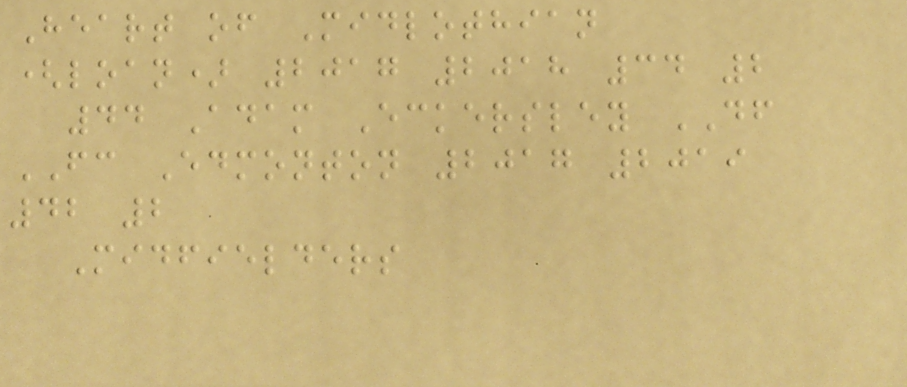Heart of Midlothian
(loan) 2017 2018 34 2
44 Adam Eckersley DF
FC Edmonton 2017 2019
42 2
Midfielders
